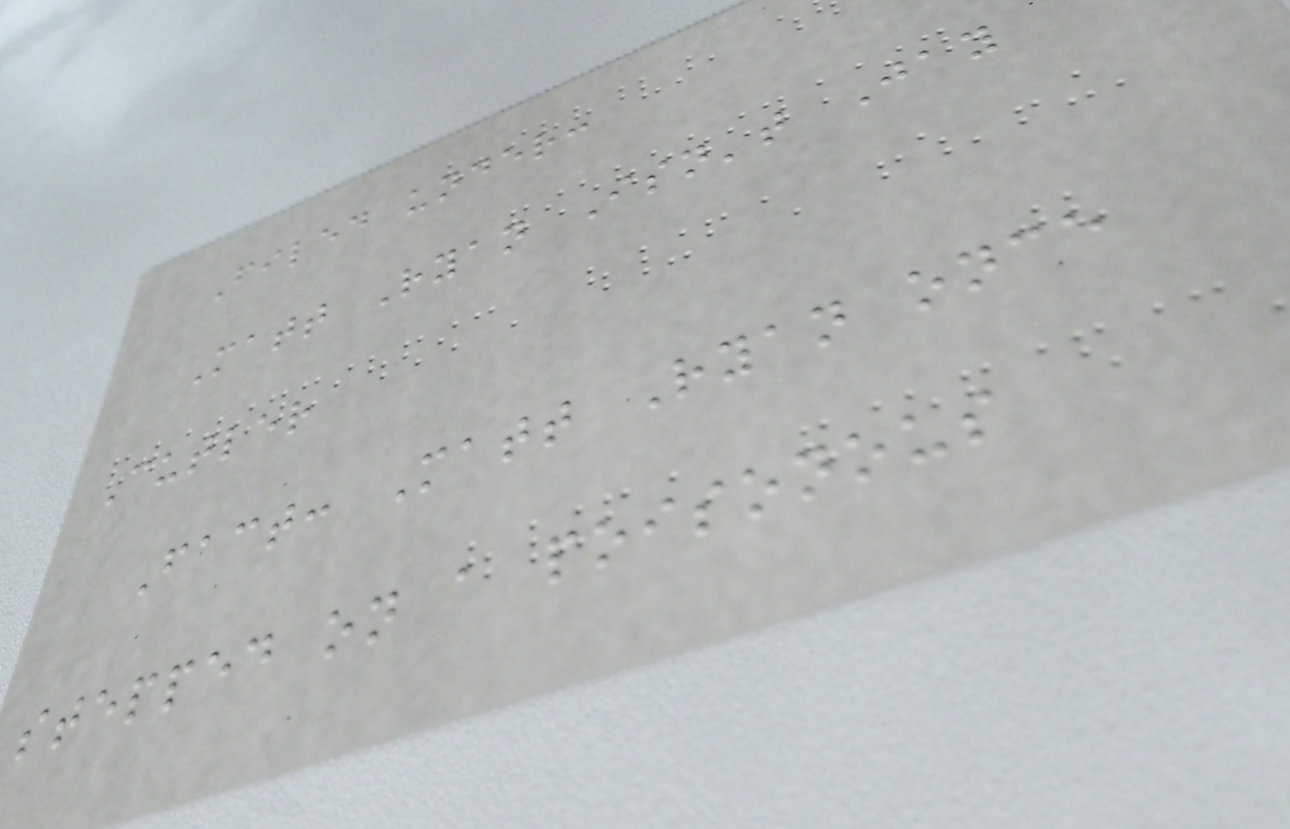Filed under:
Matt Ryan Isn't Jay
Cutler
Fact: Matt Ryan once
stepped on a poisonous
